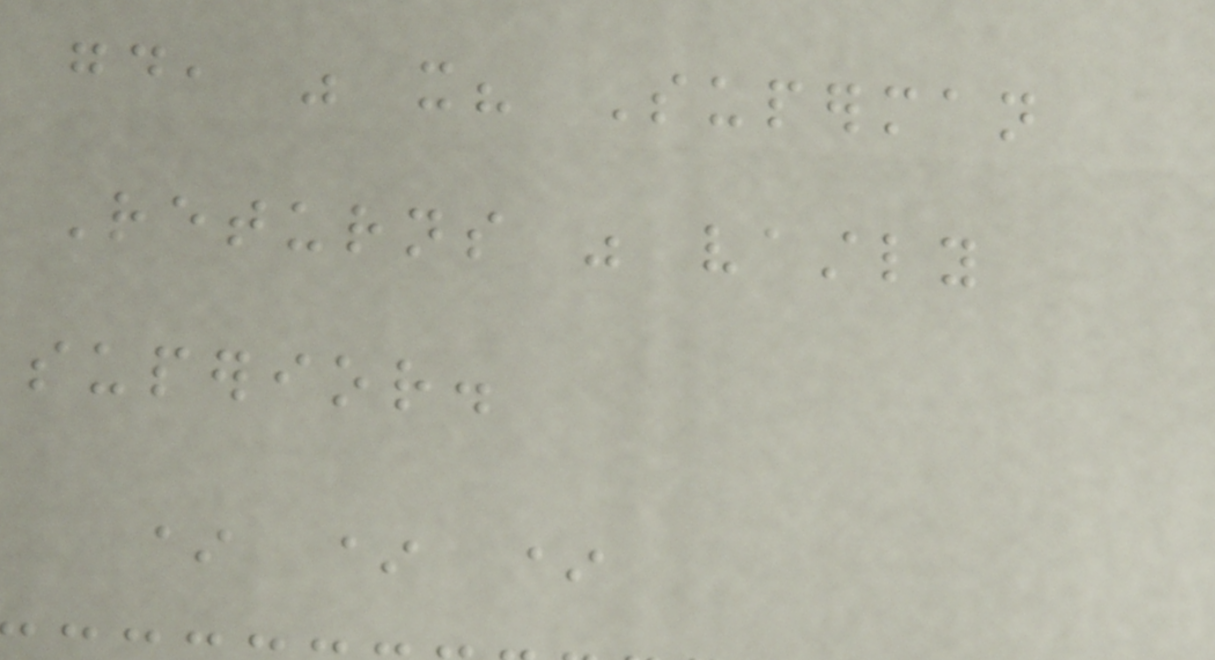good, was it? Superman
Returns was vastly
superior.
* * *
